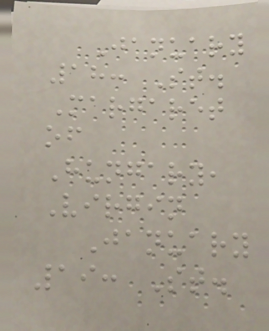January
18: St.
Margaret
of
Hungary,
Virgin
January
19: St.
